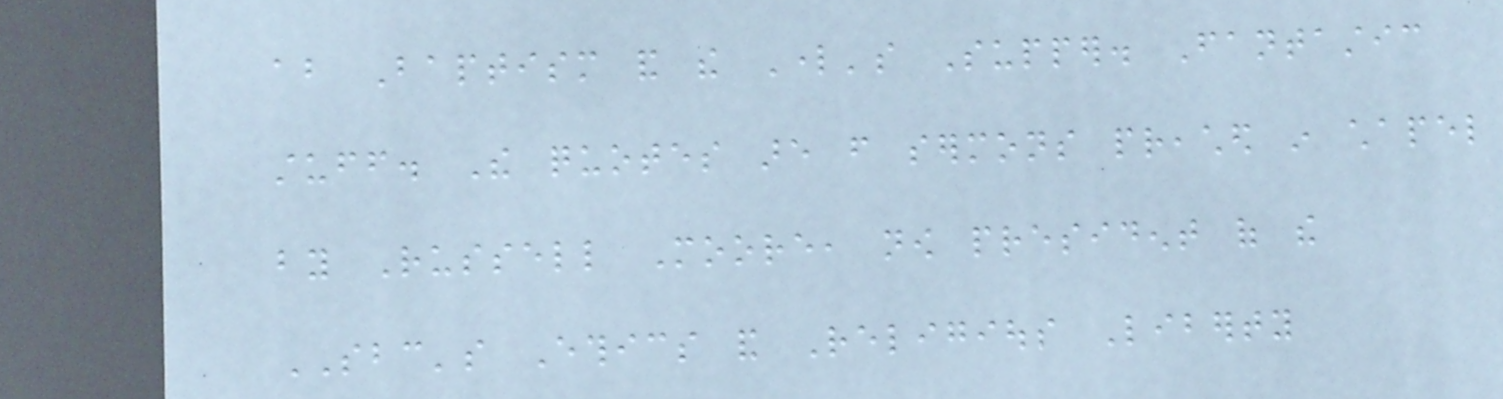about Baptism and the Lord's Supper. Fantastic
stuff. The quotes are from sermons preached in chapel
by Russell Moore, now president of the
SBC's Ethics and Religious Liberty
